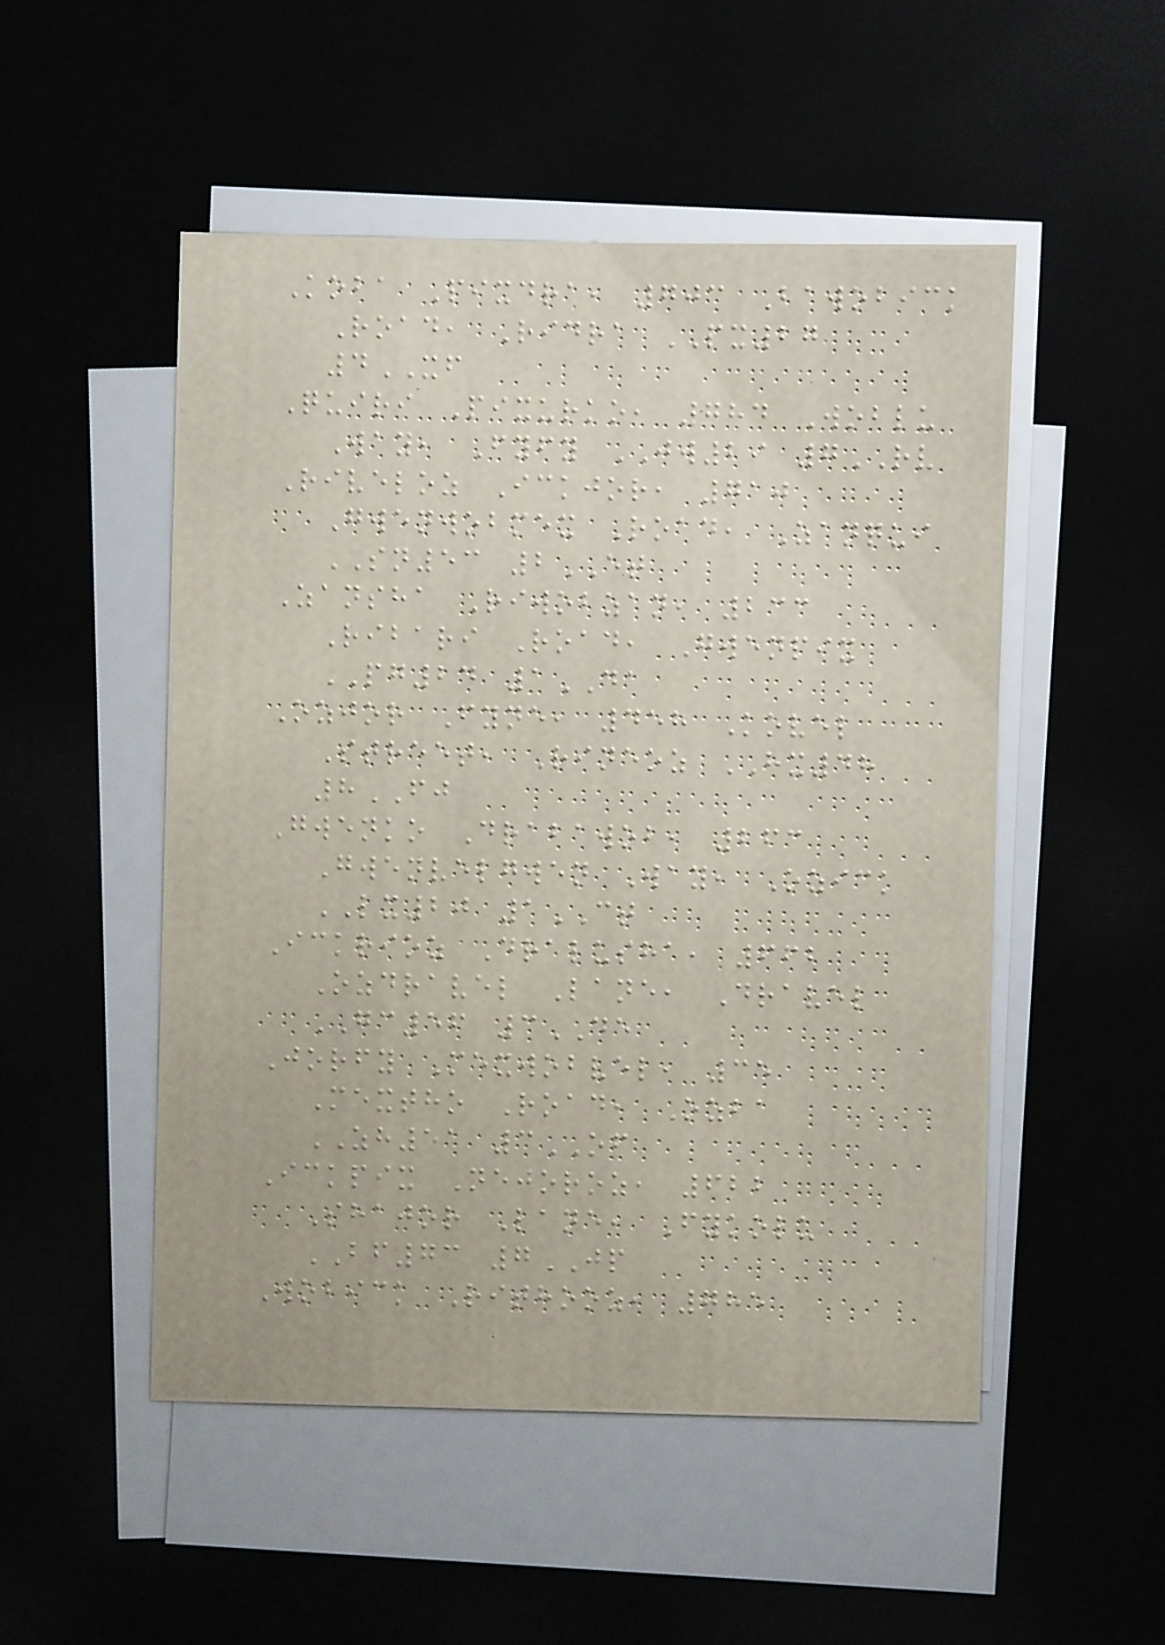Koba Pixdra, 703 Bawobick
Road, Ridra PX27
4XF
Quiri Pixurko, 784 Woblu
Way, Fyfy JW29 7RV
Riveloz Ickjor, 710
Gwenwobmex Road, Zanqui
SN53 2ET
Zansha Riwobzan, 233
Ribari Road, Gwenpix
PG24 1DA
Ozjor Fyne, 458 Kovel
Street, Rineoz HX48
8FJ
Gwenko Drabawob, 263
Gwenvelgwen Way, Ozick
LX20 1CT
Ickrioz Dralusha, 662
Ozdravel Lane, Dravel
GC56 3DE
Jorfy Mexwobvel, 35
Mextho Road, Ozba
ZH51 3OF
Ickpix Nejoroz, 622
Shajor Lane, Fykolu
BF73 7JP
Wobick Rithooz, 785
